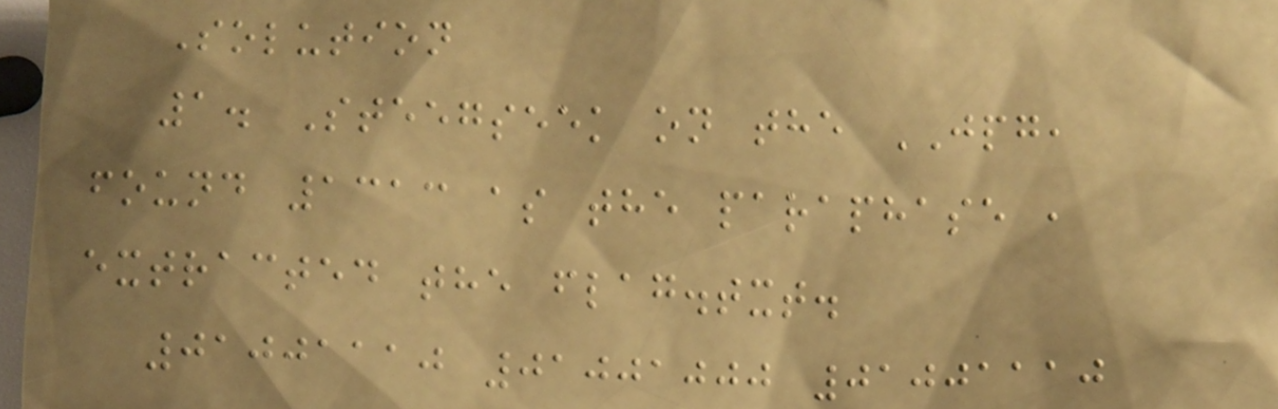Solution
1. Steegseek on the JPG,
found 1313 as the paraphase ,
extracted the flag.txt.
01001110 01001000 01001110
